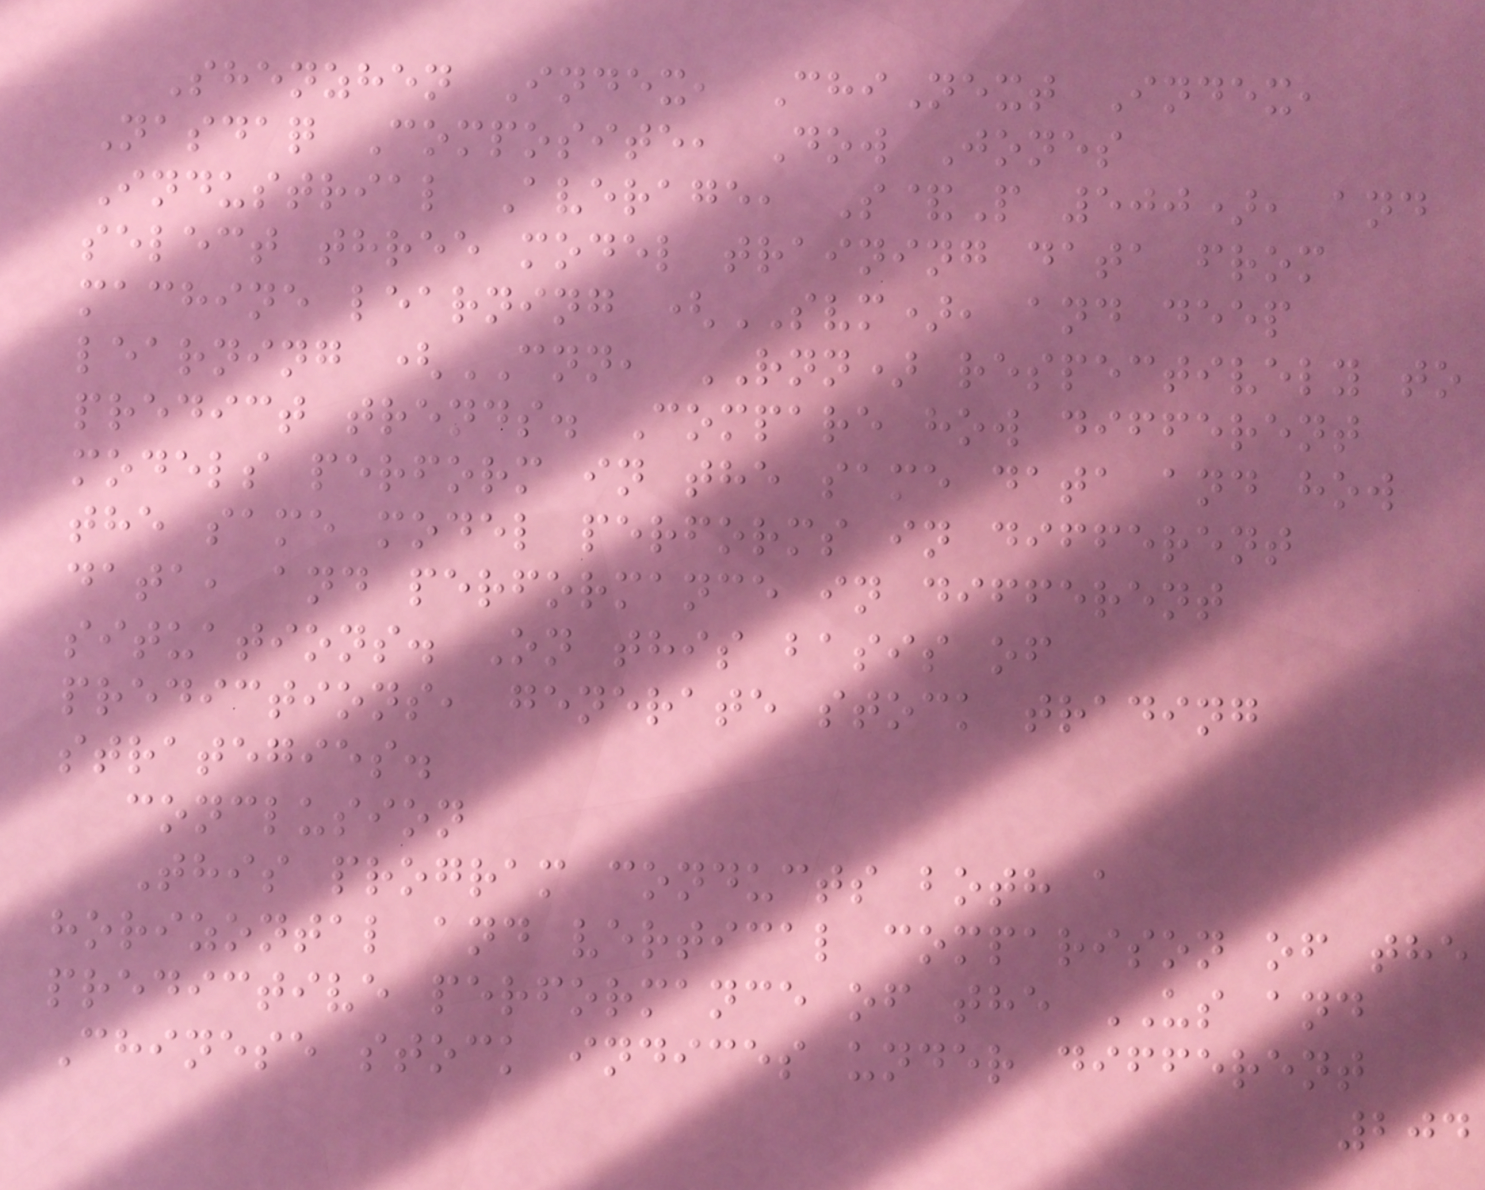Shenzhen Index, ChiNext Index,
Nasdaq Composite, Dow Jones
Industrial Average, S&P 500), and
select three model training data from
machine learning (SVM), and deep
learning (CNN, RNN) respectively to
predict trends. Compare how different
models perform in the same data and how
the same model performs in different
data, and performance in different
situations. On this basis of
predictions, generate stock trading
strategies.
conclusion
This program conducts both a
horizontal and vertical comparison of the
predictive performance of the US and
Chinese stock indices under different
204
